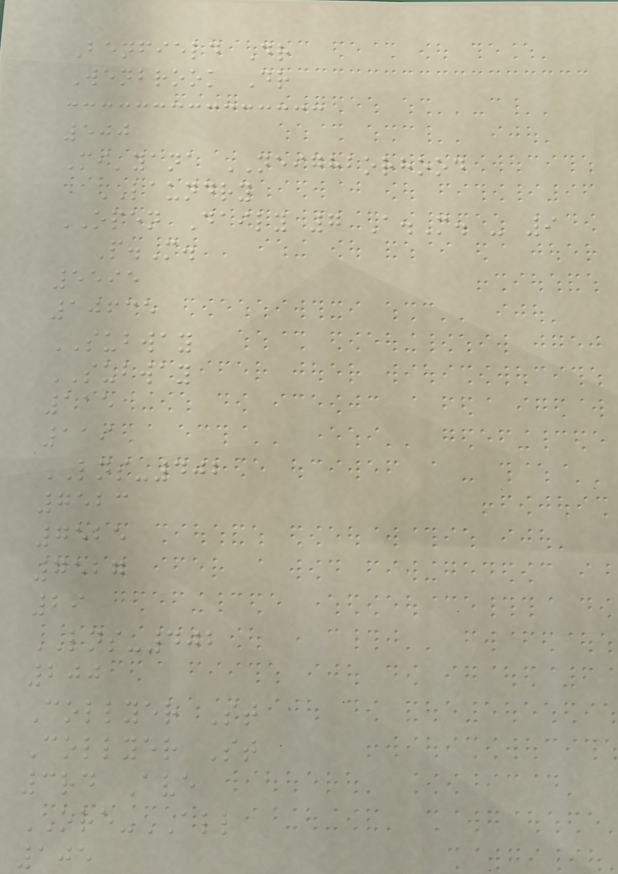Benfield Dr
Wenbrook Dr
500
Mi'yana NEIGHBORHOOD
LAUNDRY
OPEN Daily 7 A.M. - 9
P.M.
5595
10635
SUBWAY
SUBWAY
115
119
LNS-402
7523
7525
7527
29
LNS-402
200
Collyer St
Collyer St
3rd Ave
ORE-ALL
105
